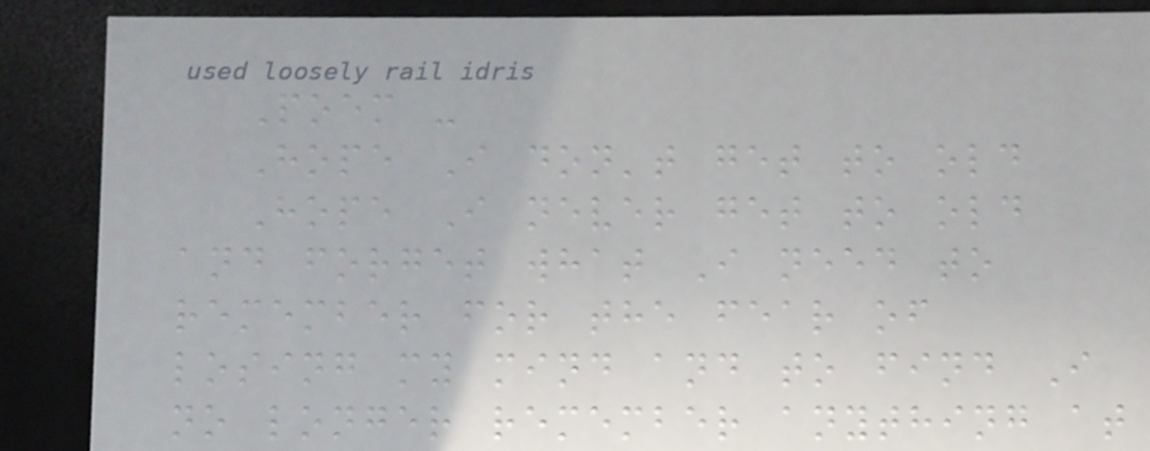Poem -
Hope I don't get to old
Hope I never get to old
and forget what I need to
remember for the fear of
losing my mind and to find I
no longer remember anything at
